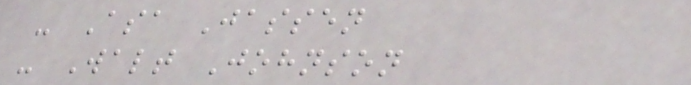- Asa Jassen
- Walt Johnson
